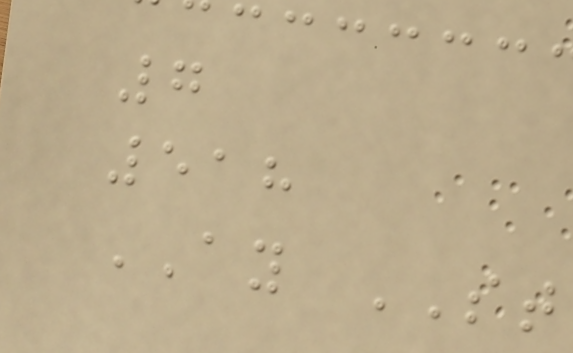7
518
AY ST
